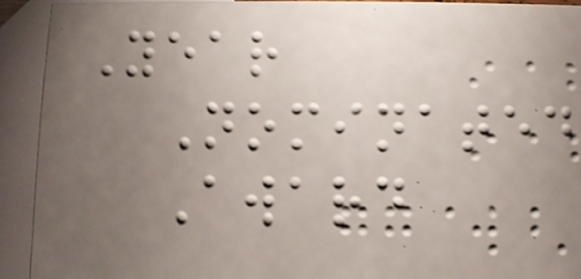Year
Nominated
Award
